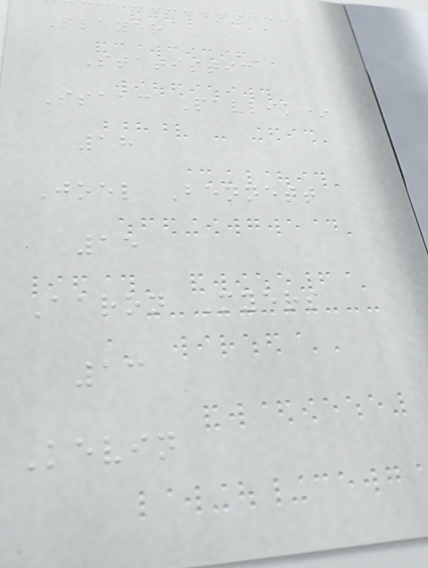Player
Statistic
Isaac Pavlik*
18
Joel Bennett
15
Aaron Myers
13
Kevin
